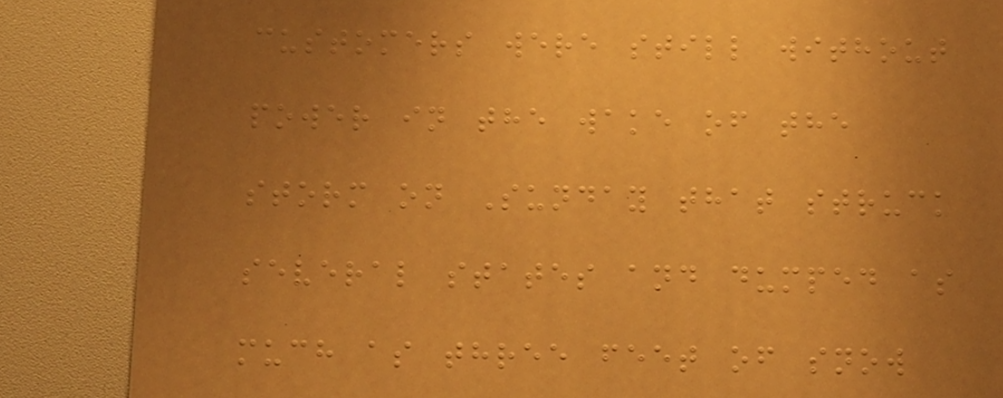customers were still without
power in the wake of the
storm on Sunday that struck
several states and dumped as
much as three feet of snow
